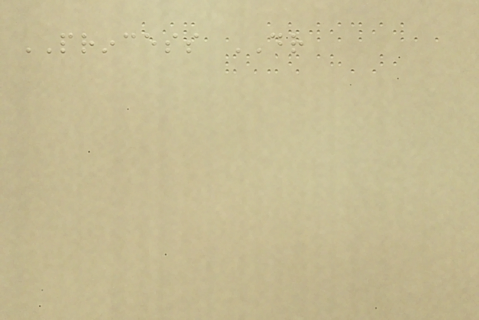PRINCESS DR
